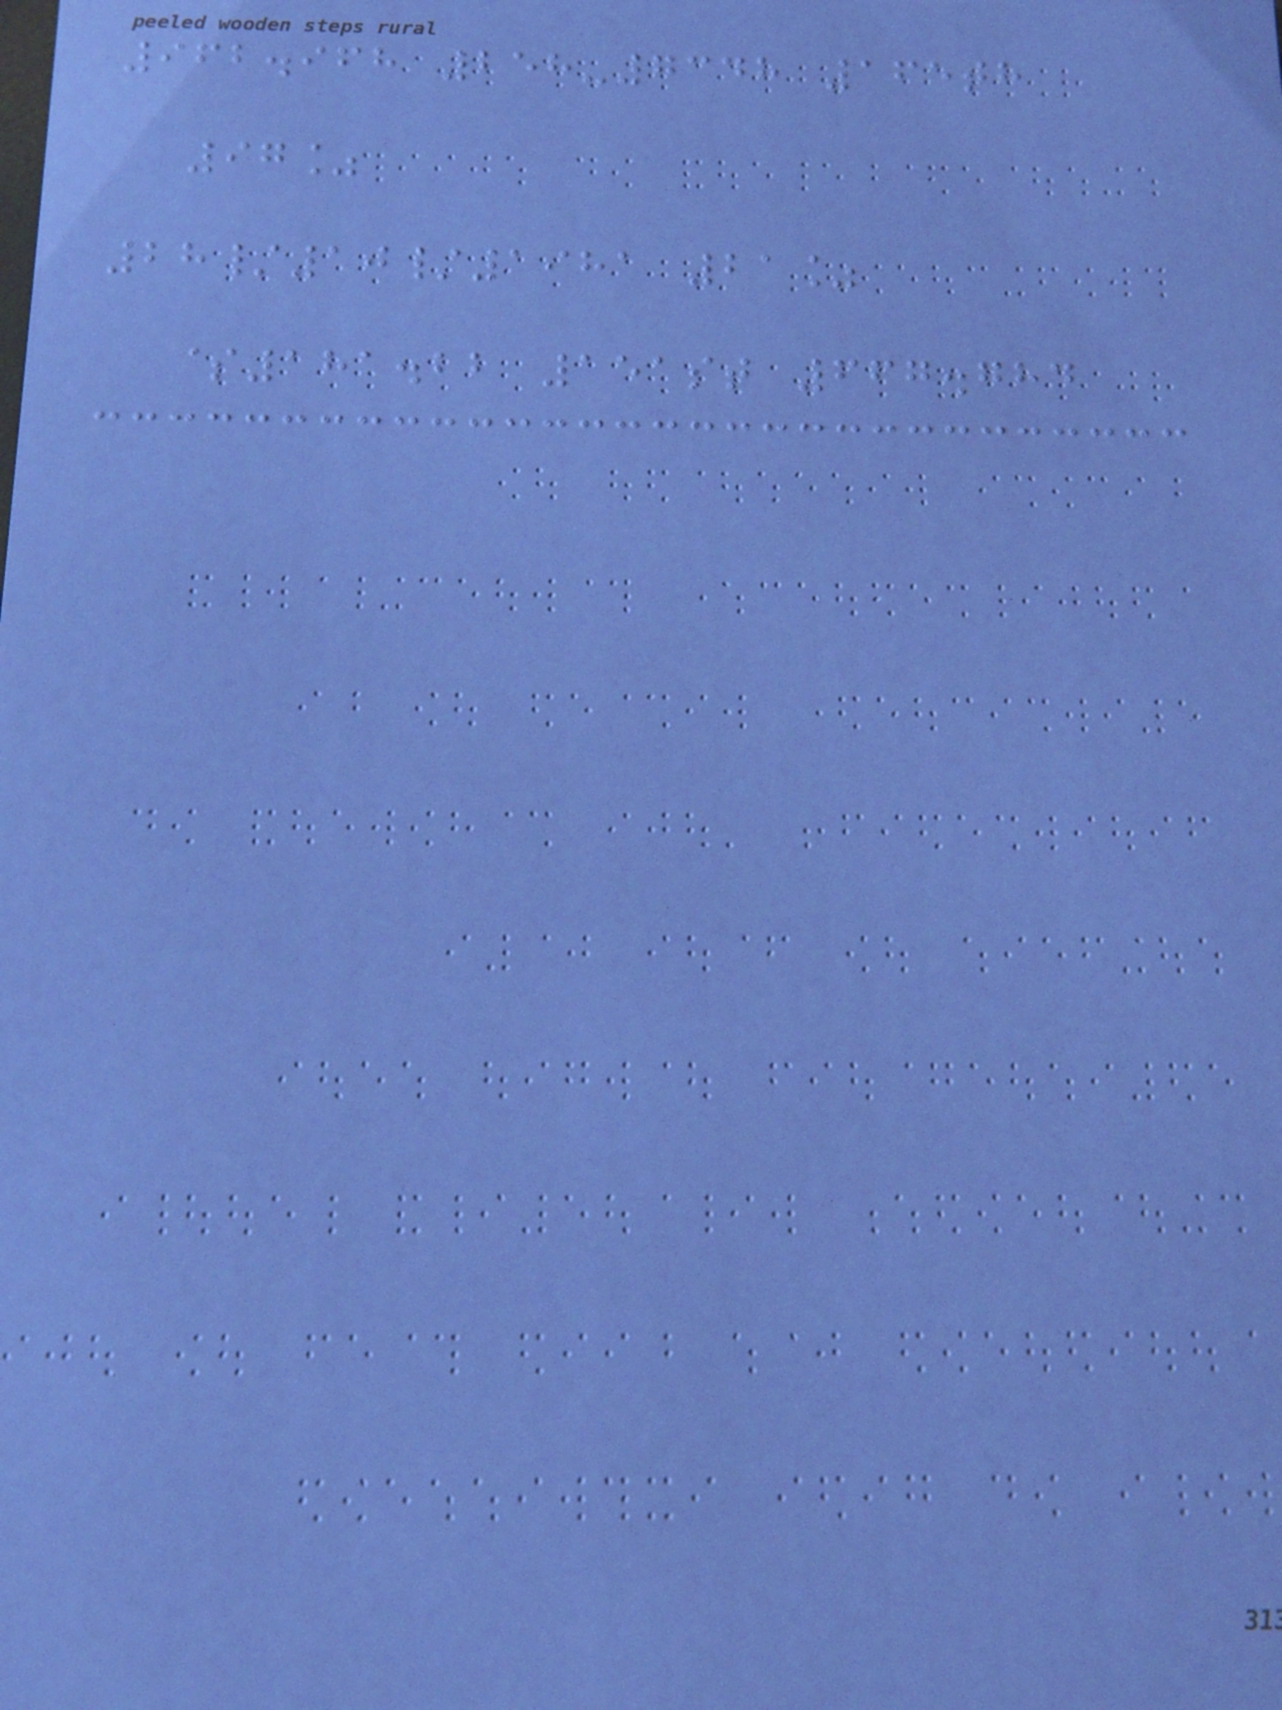962.968 258-7348 165th
97%
28/10/1981 21%
$181.22 151st 667.784
